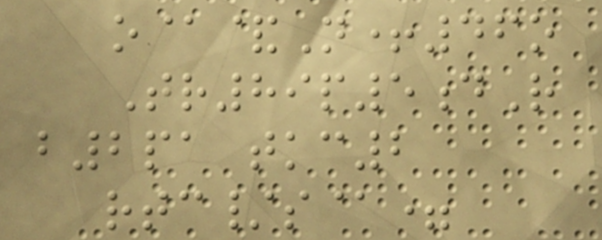o@&N+46o
Tr89p5dR
b2pa tkc2
rtc/s@=
